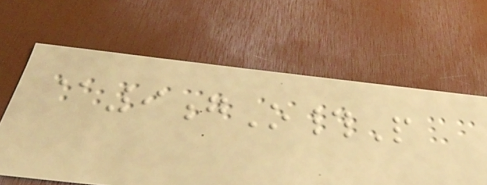@9gO#P
